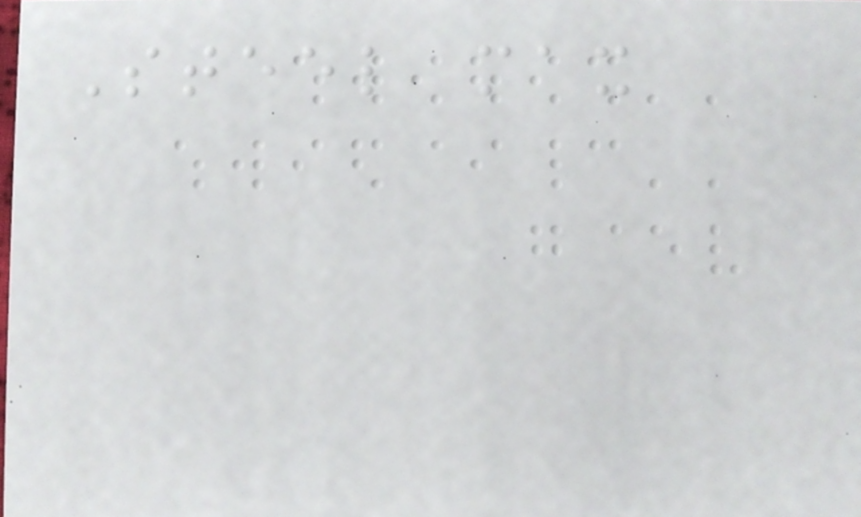Steel max
